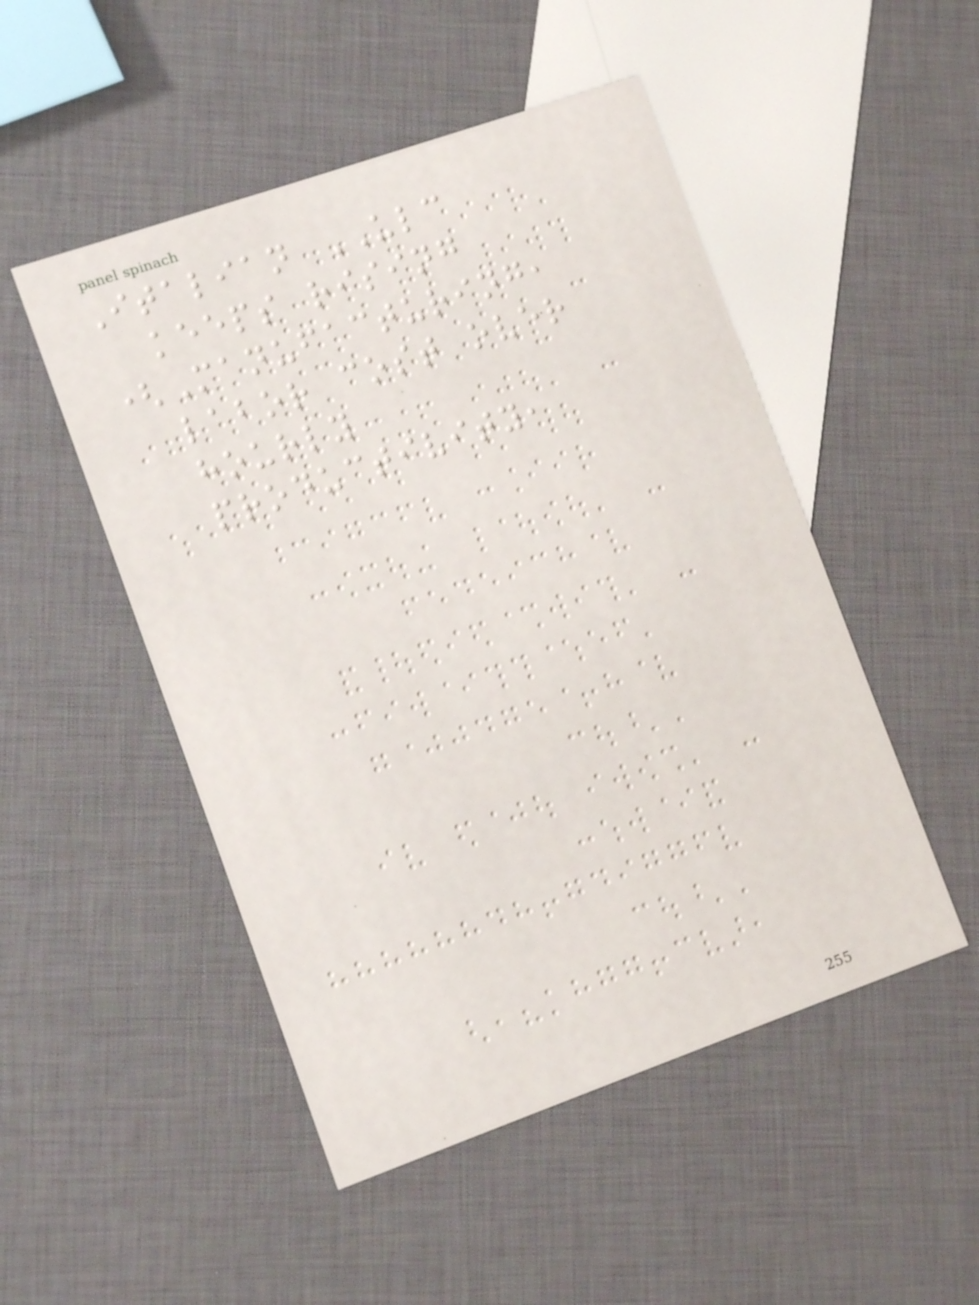Italian ULC
keeps rising
(Manufacturing,
labor cost over
hourly
productivity,
